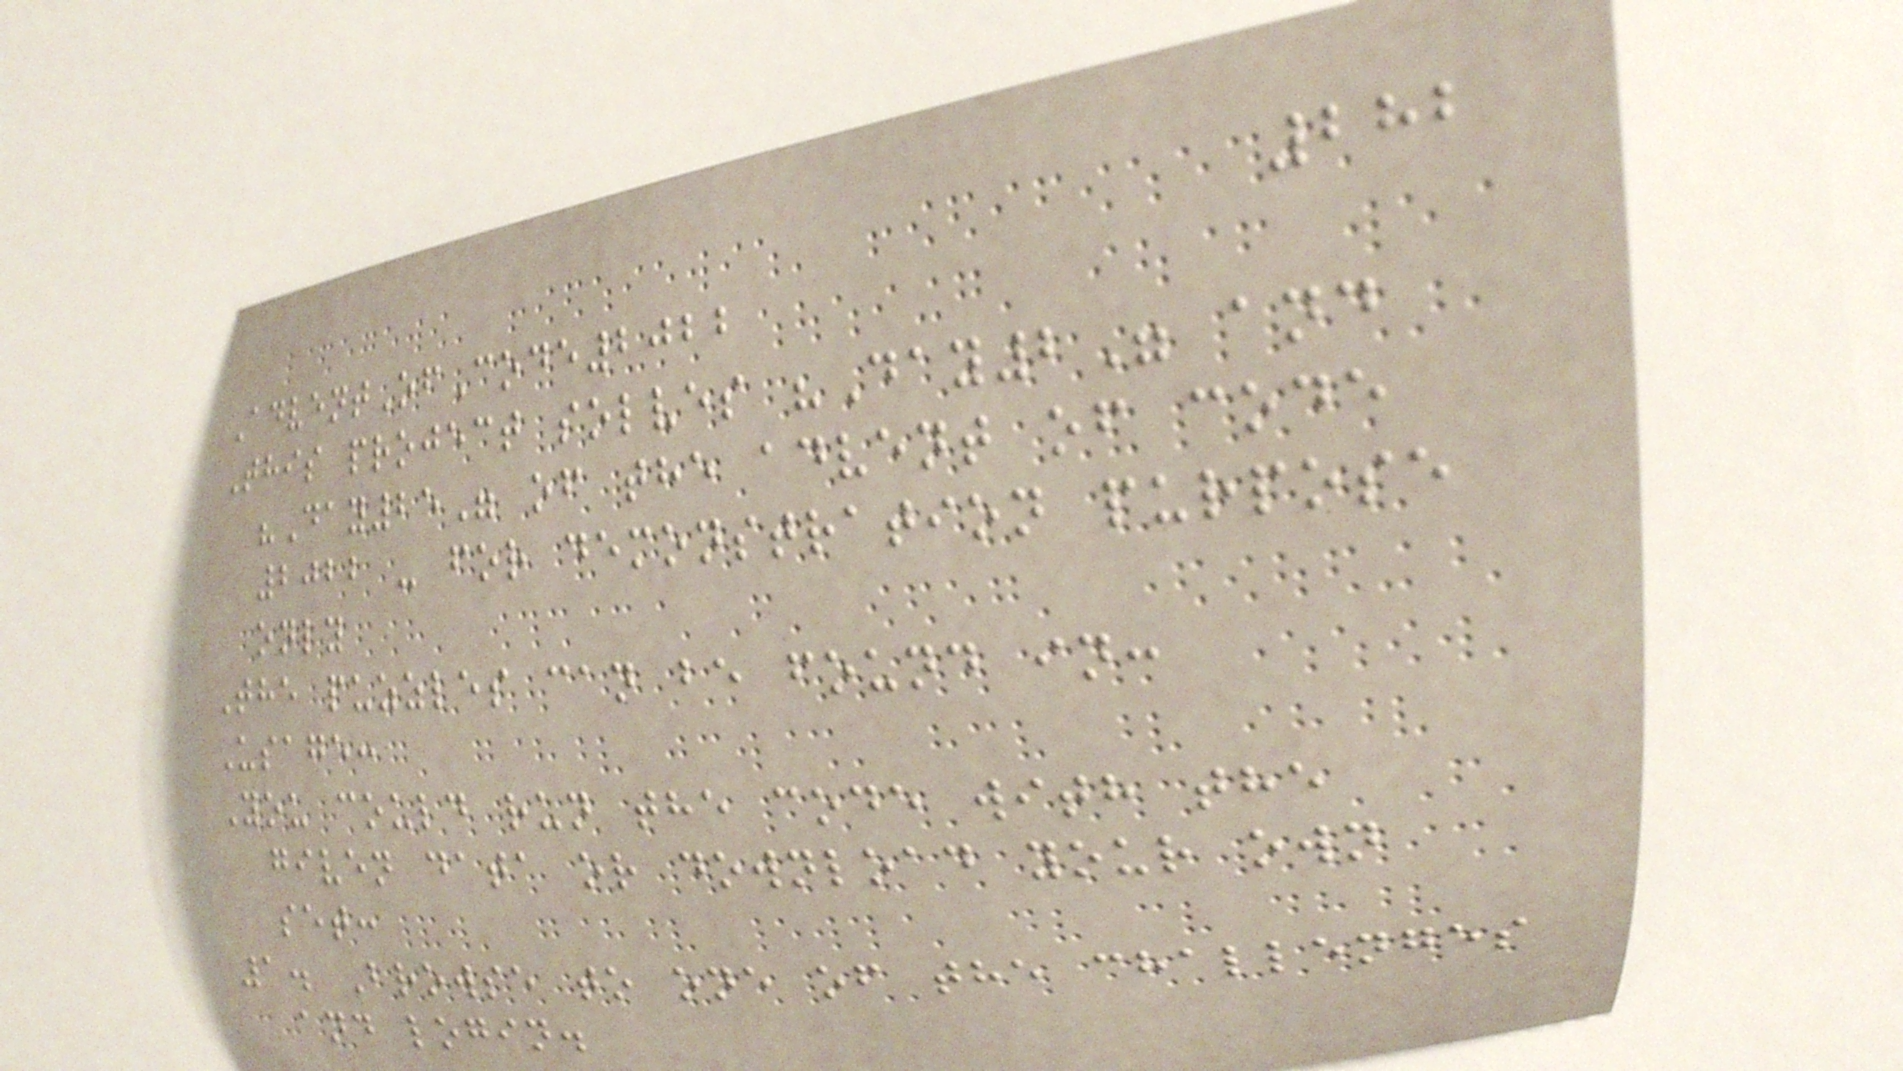282
AdventOfCode2022
This project solves "Day2" and
"Day25" of the advent of code
2022 - for demonstration purpose
only
The puzzles can be found in:
Usage:
You could run the code with the
given data or download your own
set:
1. Browse to one of the challenges
and login.
